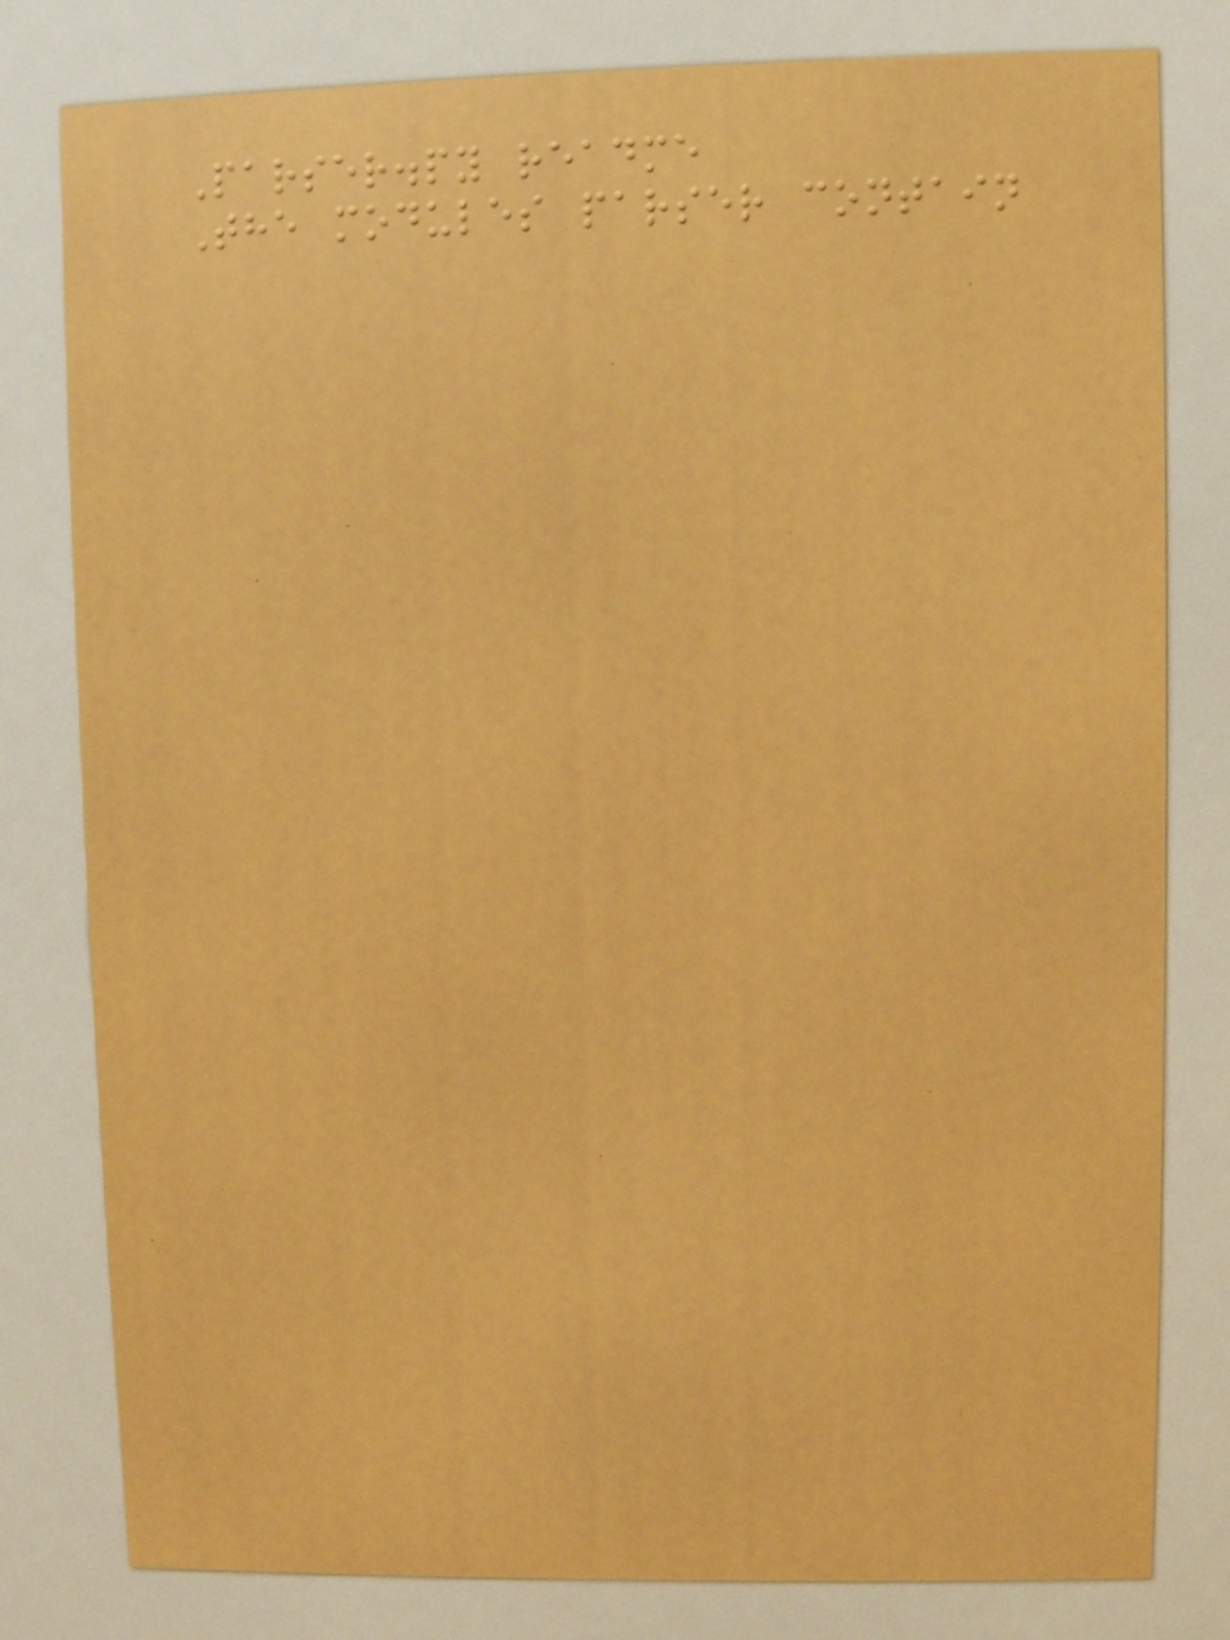Parser.py readme
The modules parser contain
